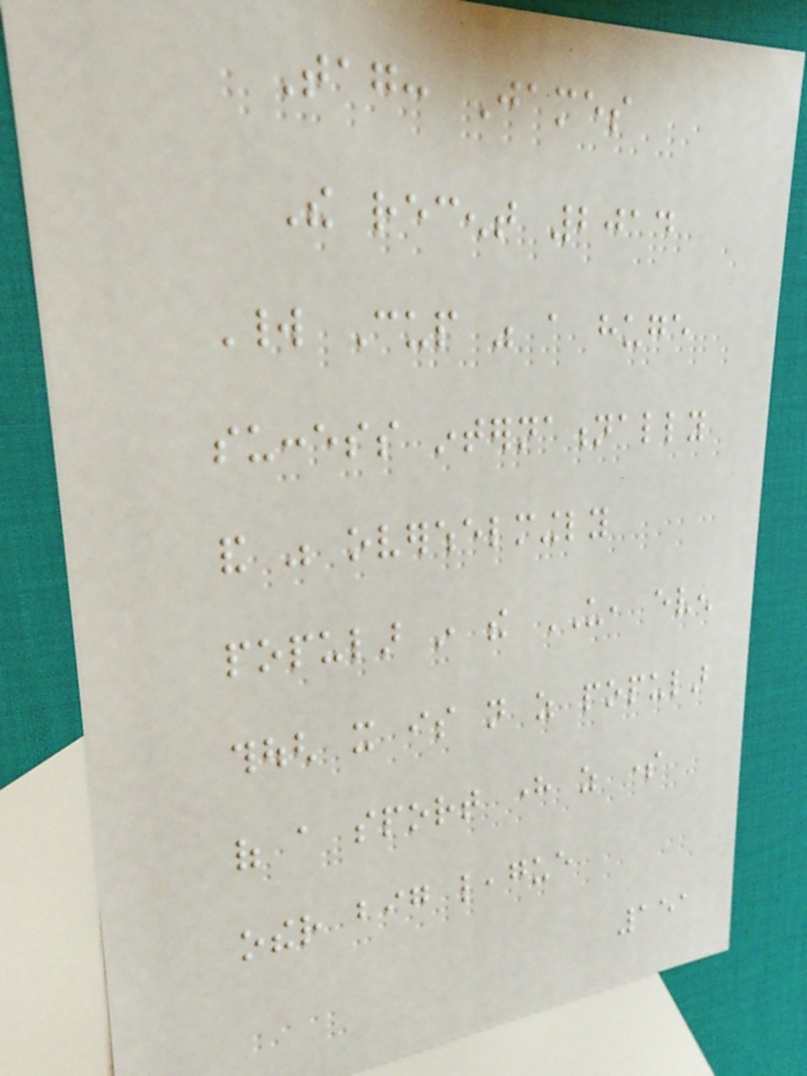Tag: James
The recent 2014
World Cup was a huge
success internationally
and was overwhelmingly
popular in the US, even
though it is not as popular
of a sport here as some
other big league
151
